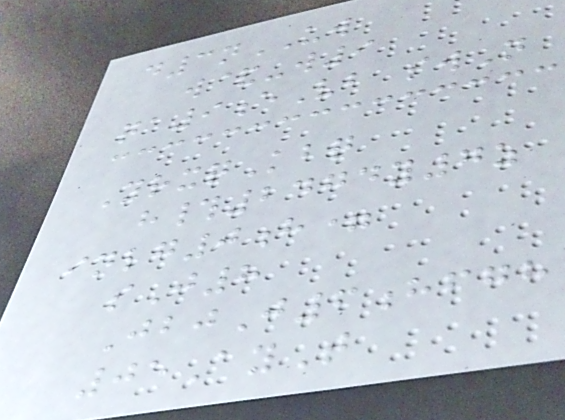d3nUW
w&-w9
qa9eVb swN
YrxqKbq
h#2474y7z
inlg0h=
sJ8
JbjJ6hfgh
05AyT
